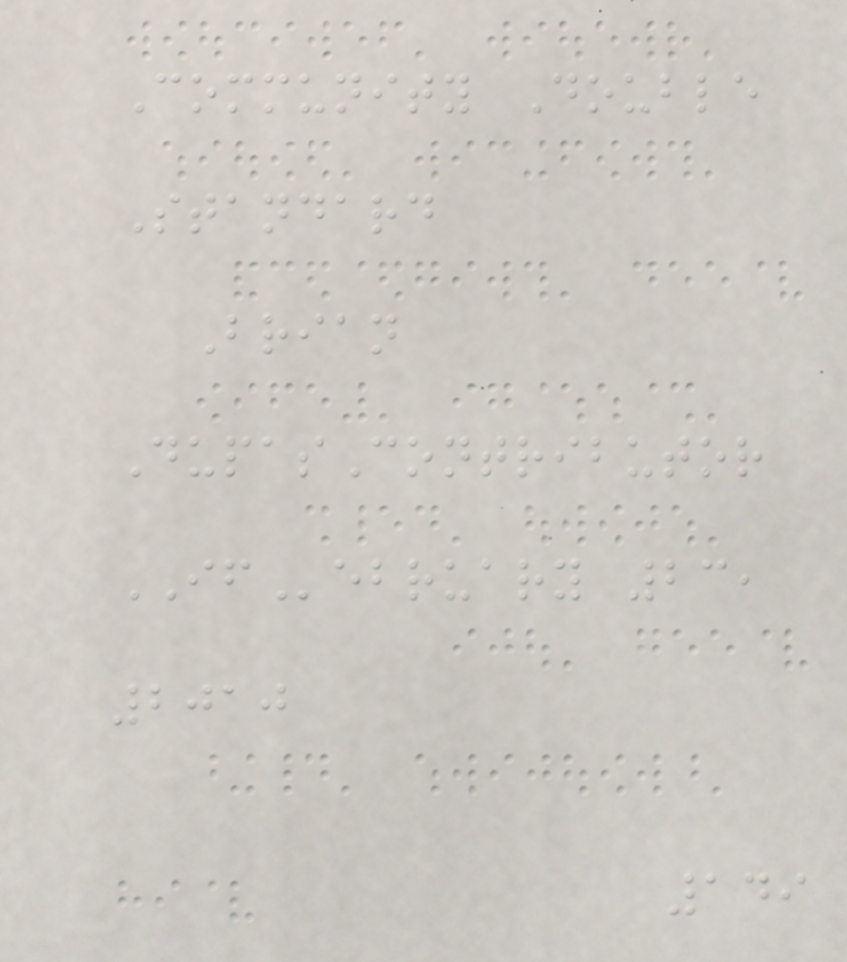Community Double
Standard
Brian
DupasContributor
IFebruary 23,
2010
149
